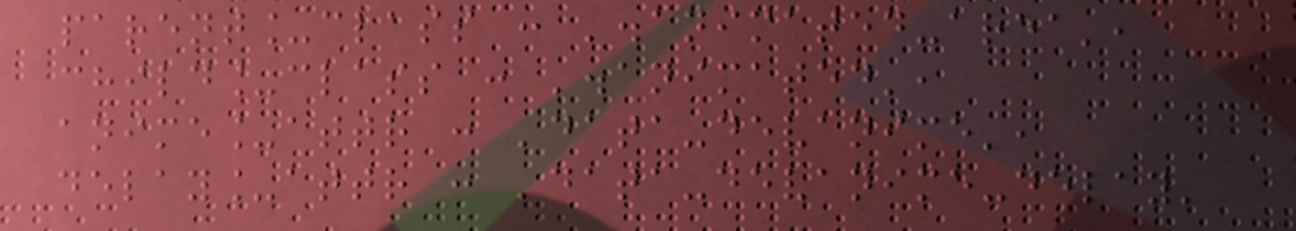parent_class : '.animated-area',
child_class : '.animated',
anime_attr : 'data-devanime',
delay_attr : 'data-devanime-delay'
